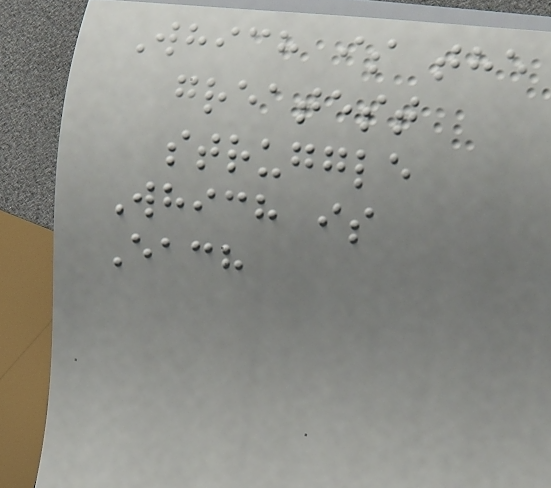Which is the
greatest
struggle
Which is
Each
